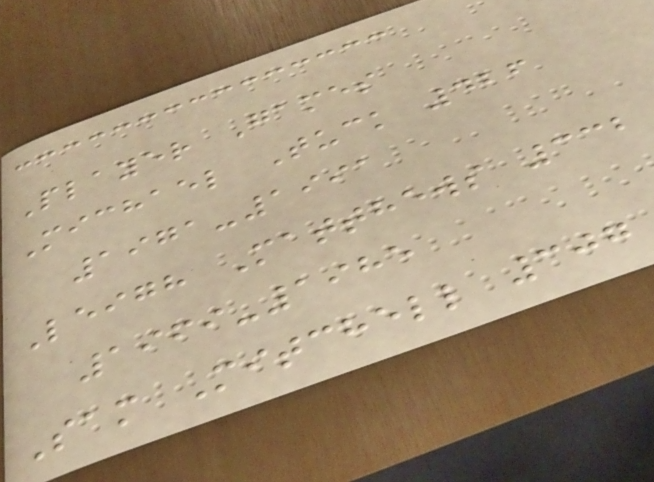Player Games
Michael Tuck 426
1971-1991
Leigh Matthews 332
1969-1985
Sam Mitchell 307
